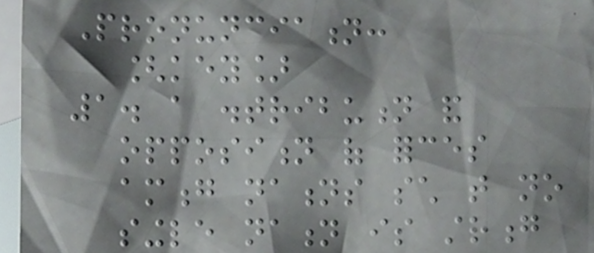Pronunciation:
[key]
1. a distribution and
opposition of forces
among nations such that no
single nation is strong
